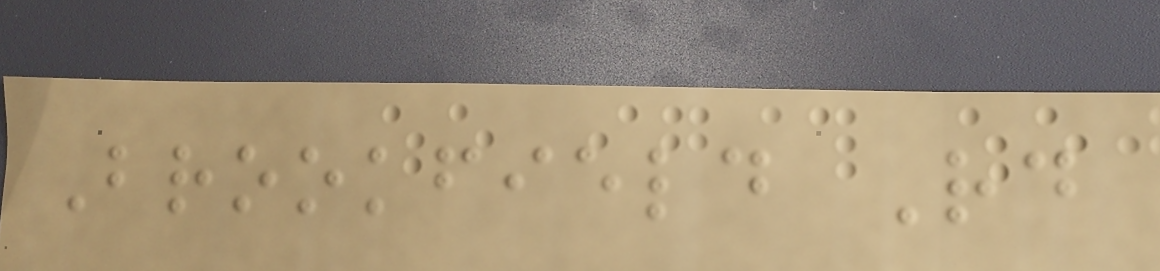Brookfield Rd
